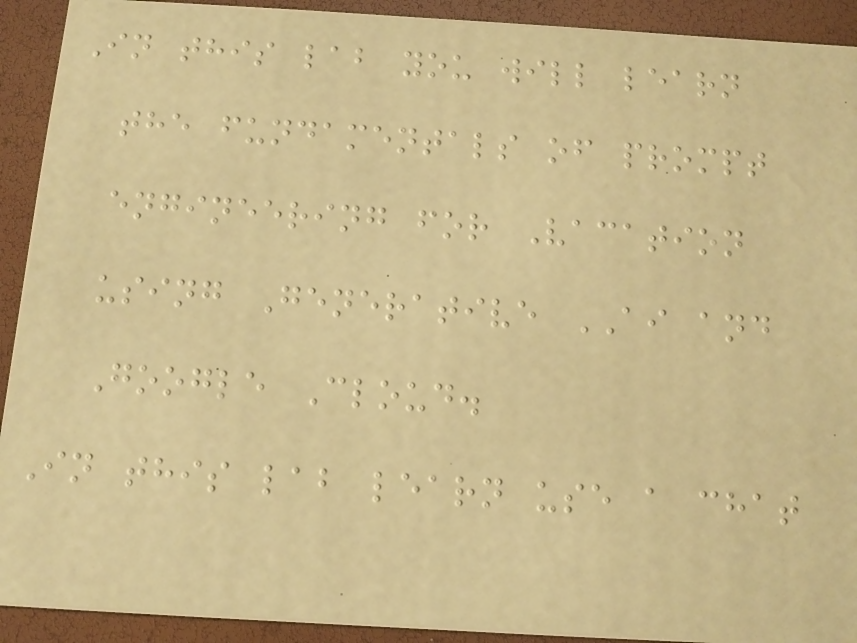In this lab you will learn
the fundamentals of prompt
engineering for Vacation
using Generative AI and
Google Cloud.
In this lab learn use a chat
